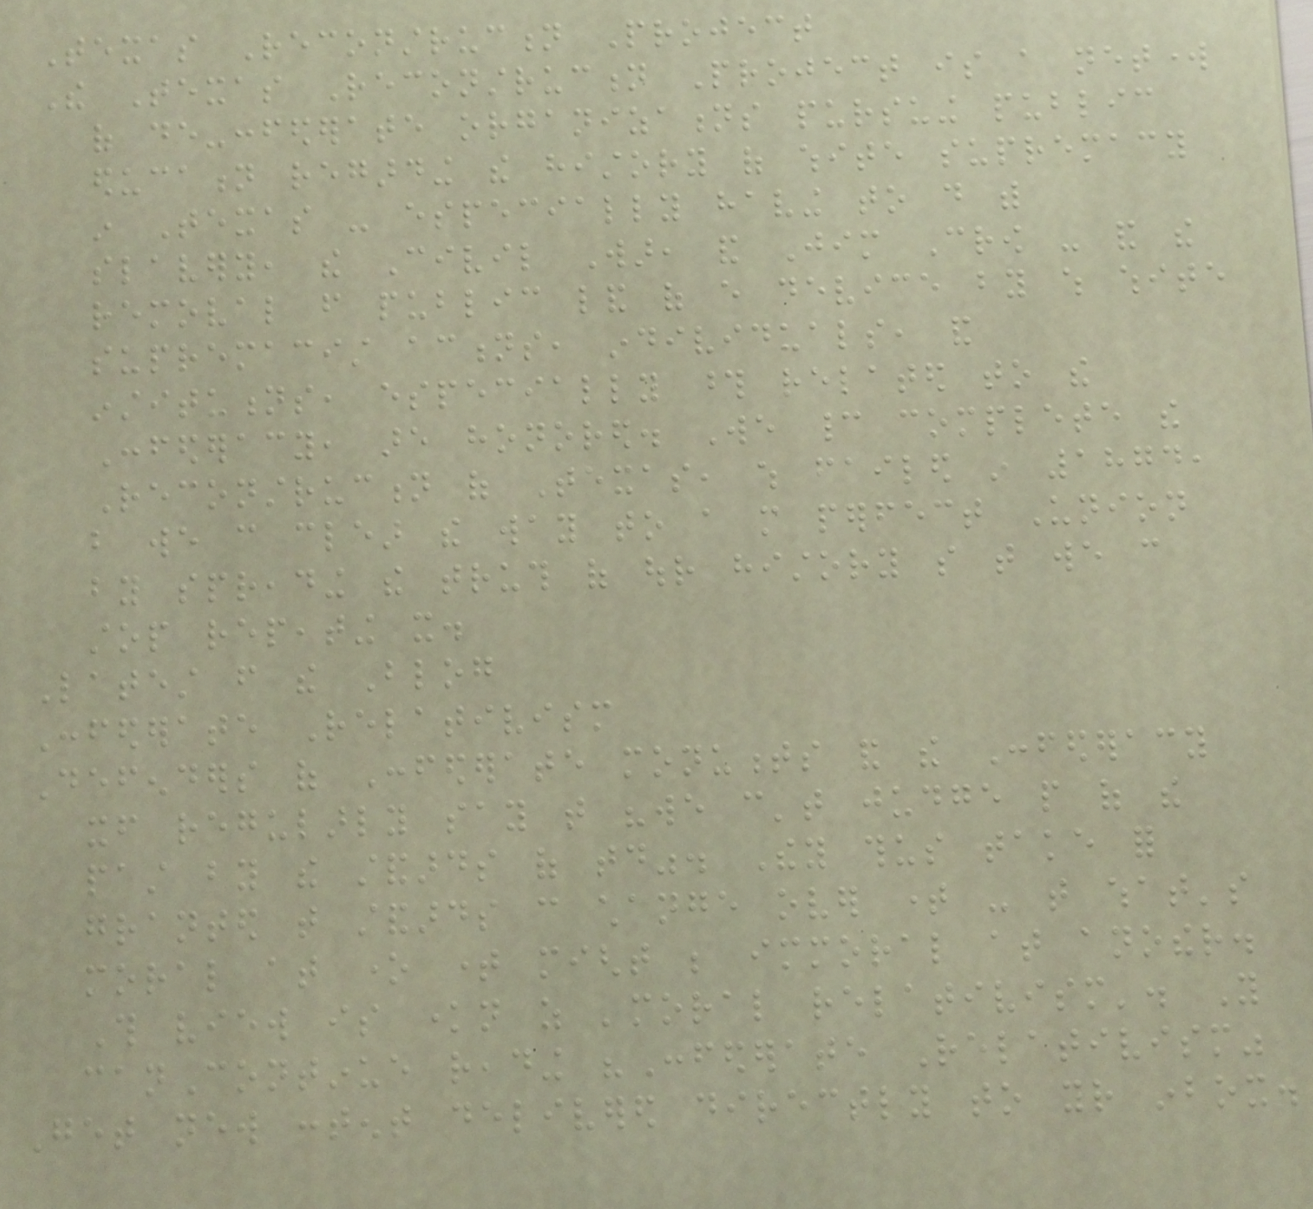Texas Reconstruction Project
The Texas Reconstruction Project is a network
of de-confederate organizations pursuing public
education regarding the history of white supremacy
in Texas - especially having to do with
slavery, the Civil War, and Jim Crow - and the
removal from public land of every device by which white
supremacist actions, individuals, and
institutions, especially those related to the
Confederacy, are honored. We cannot complete the
Reconstruction of Texas, which failed in 1874,
but we can clear the way to a more perfect Union
by spreading the truth of our history so that we can
stop repeating it.
Latest from the Blog
Confederate Relativism
Defenders of Confederate monuments and the Confederacy
itself regularly say that "we can't judge people of the
past by the standards of today". They thus take for
granted that standards can change over time - that what's
moral at one time might be immoral at another.
This view is known as 'moral relativism'. You
canContinue reading "Confederate Relativism"
Get new content delivered directly to your inbox.
